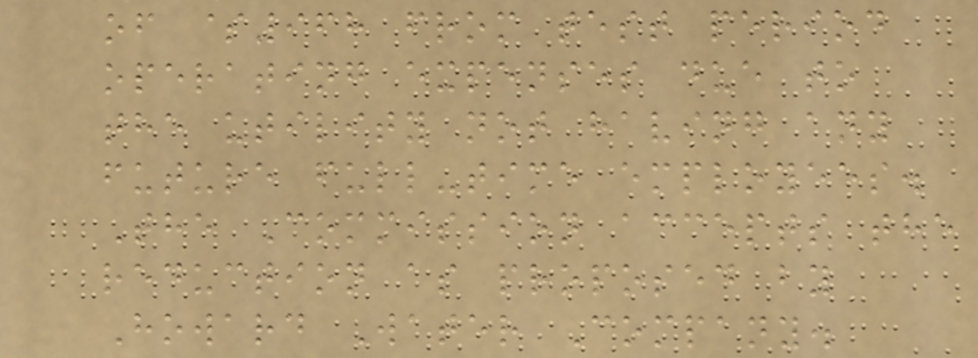of $968 from test period
operating expenses due to
the utility not having any
future full-time employees.
The Commission accepts the
reduction as proposed by
Howard Water Company.
